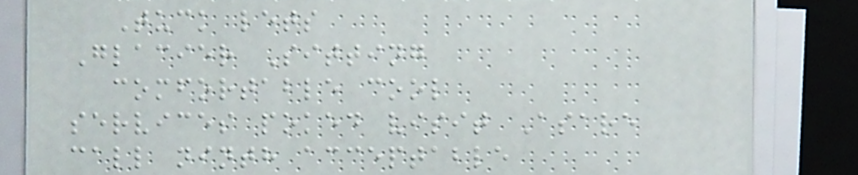Tuck lets
Glacier Sitting
comfortable cool
services poked visit Asare
call ninth acceptable
